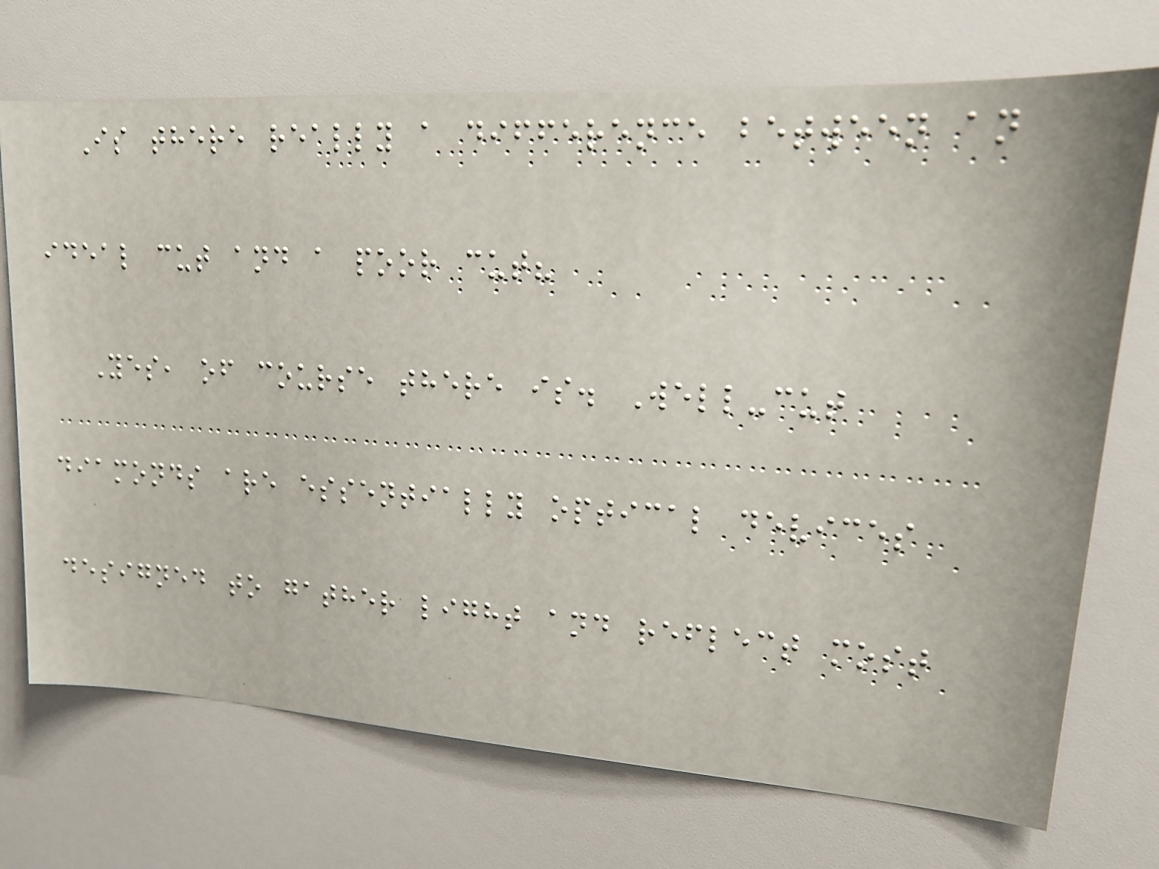Is there really a difference between an
ideal cut and a poor cut?
Yes, of course there is. Well-cut
diamonds are essentially optical devices
designed to gather light and reflect most
